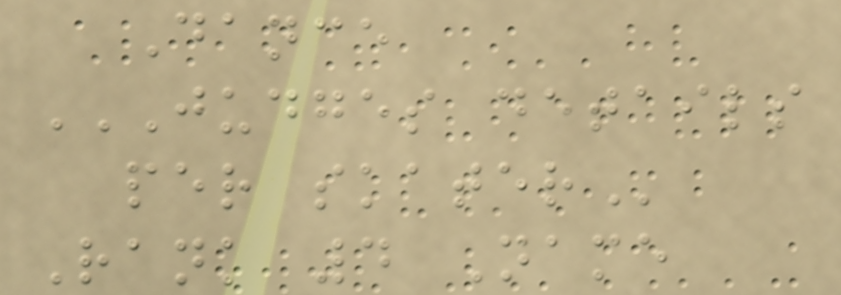Dance
JUDGES DETAILS
PER SKATER
Rank 4 Name
